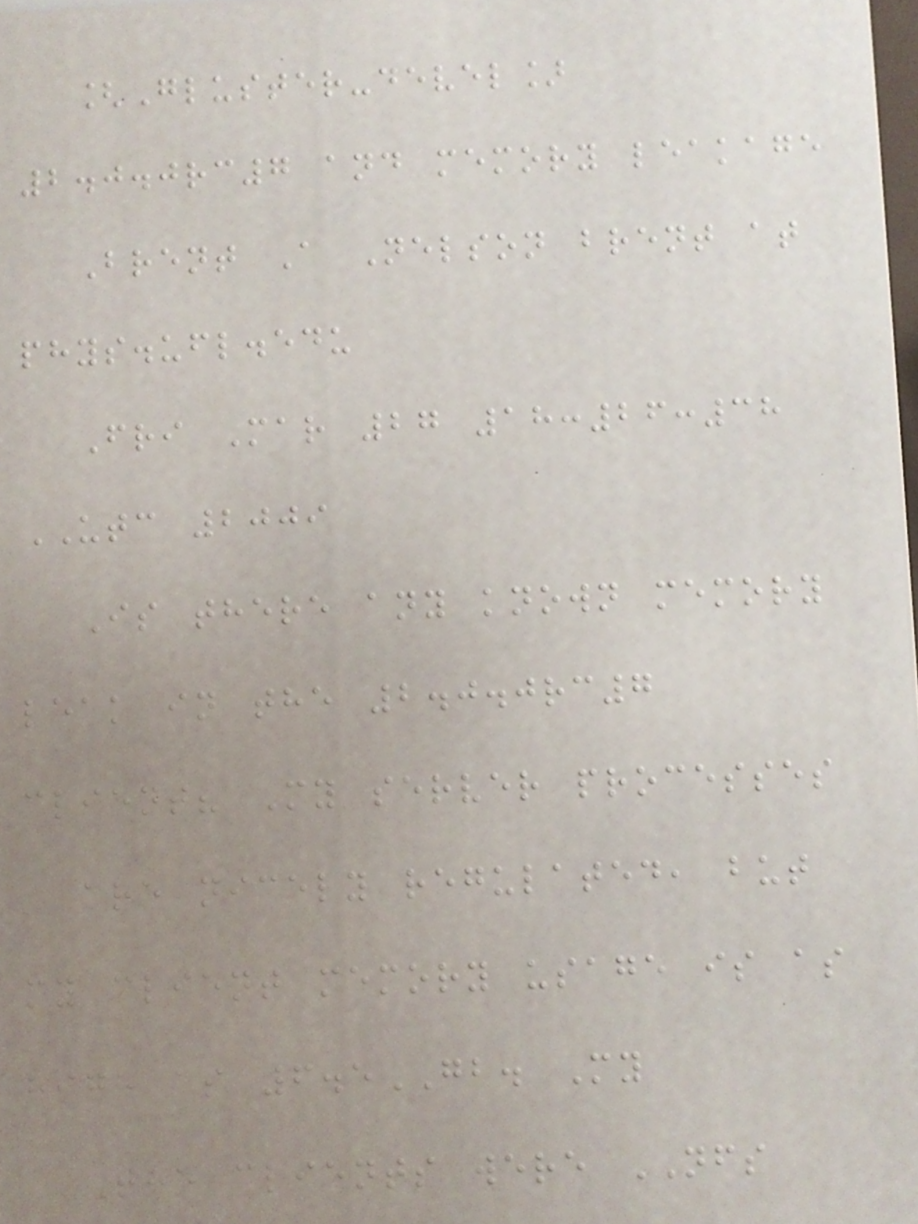[Gluster-devel]
2.0.0rc7 and memory leakage
Brent A Nelson brent at
phys.ufl.edu
Fri Mar 27 18:26:38
UTC 2009
Is there any known memory
leak in the 2.0.0rc7
client? My server processes
are nicely regulated, but
my client memory usage is as
high as 6.5GB. My
The clients were NFS
